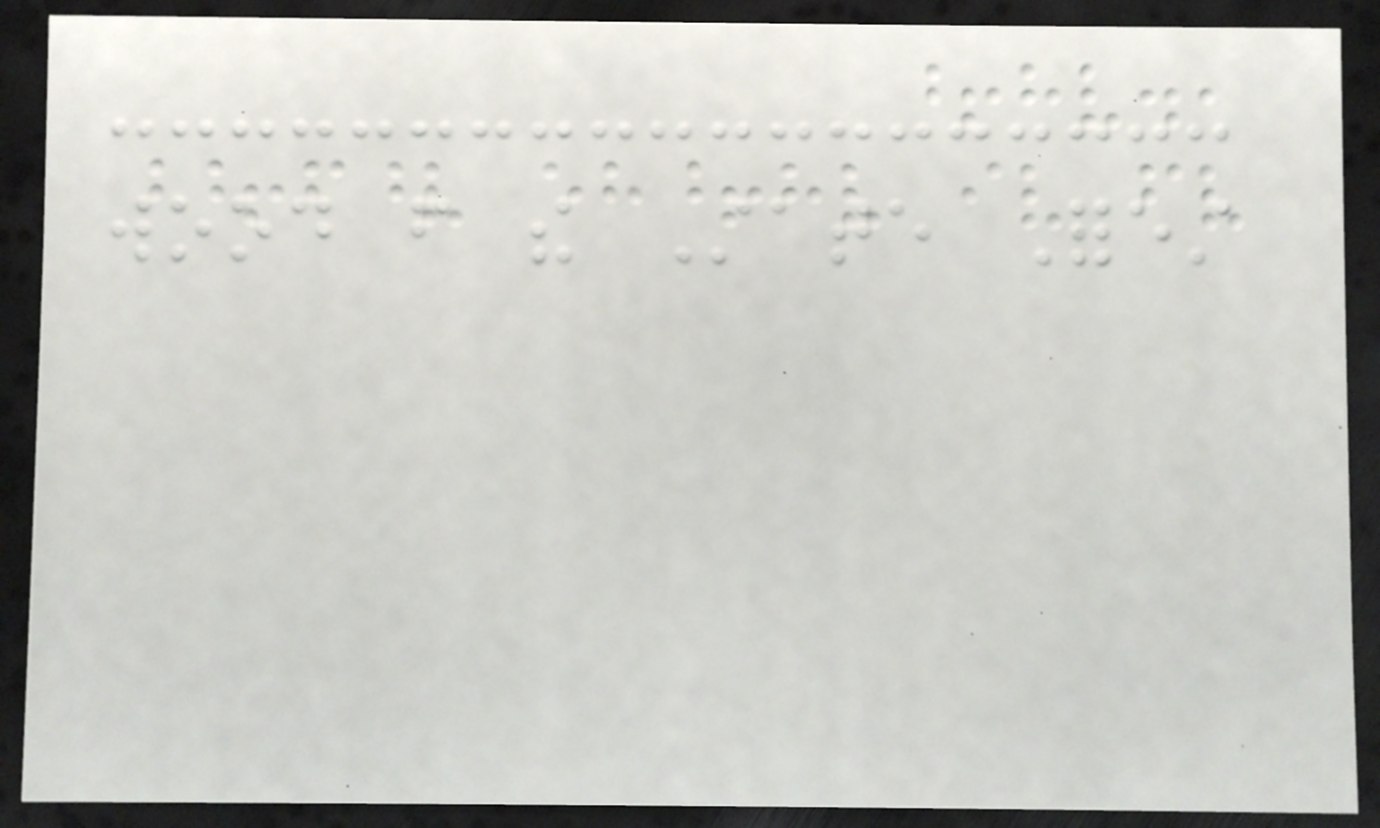wood from the State Forest
